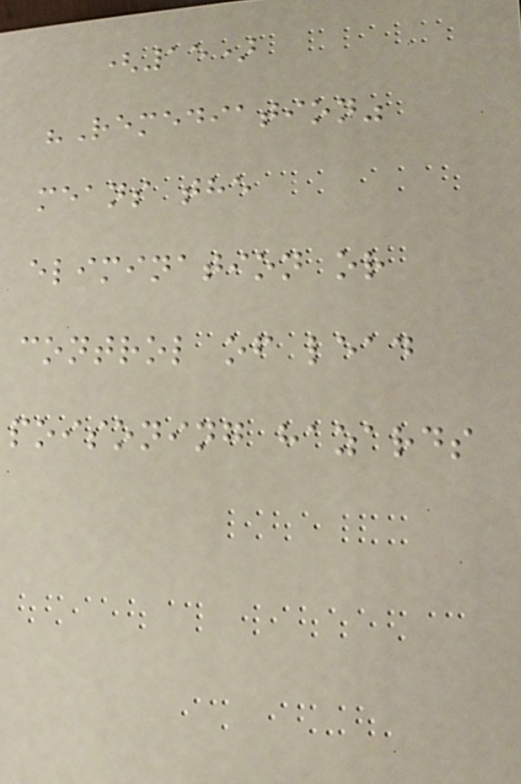(15)
"Remediation"
means the
elimination or
control of lead
poisoning hazards
